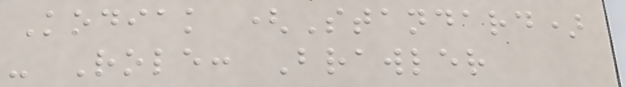Kodiak (Standard)
- Role: Brawler
